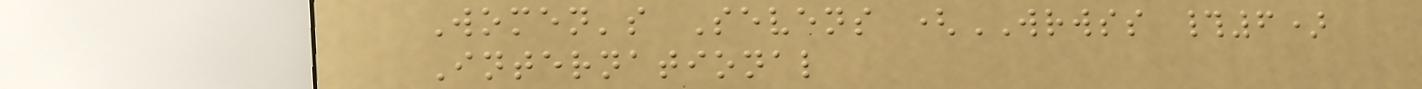Women's Sevens (WRWSS #6)
International
